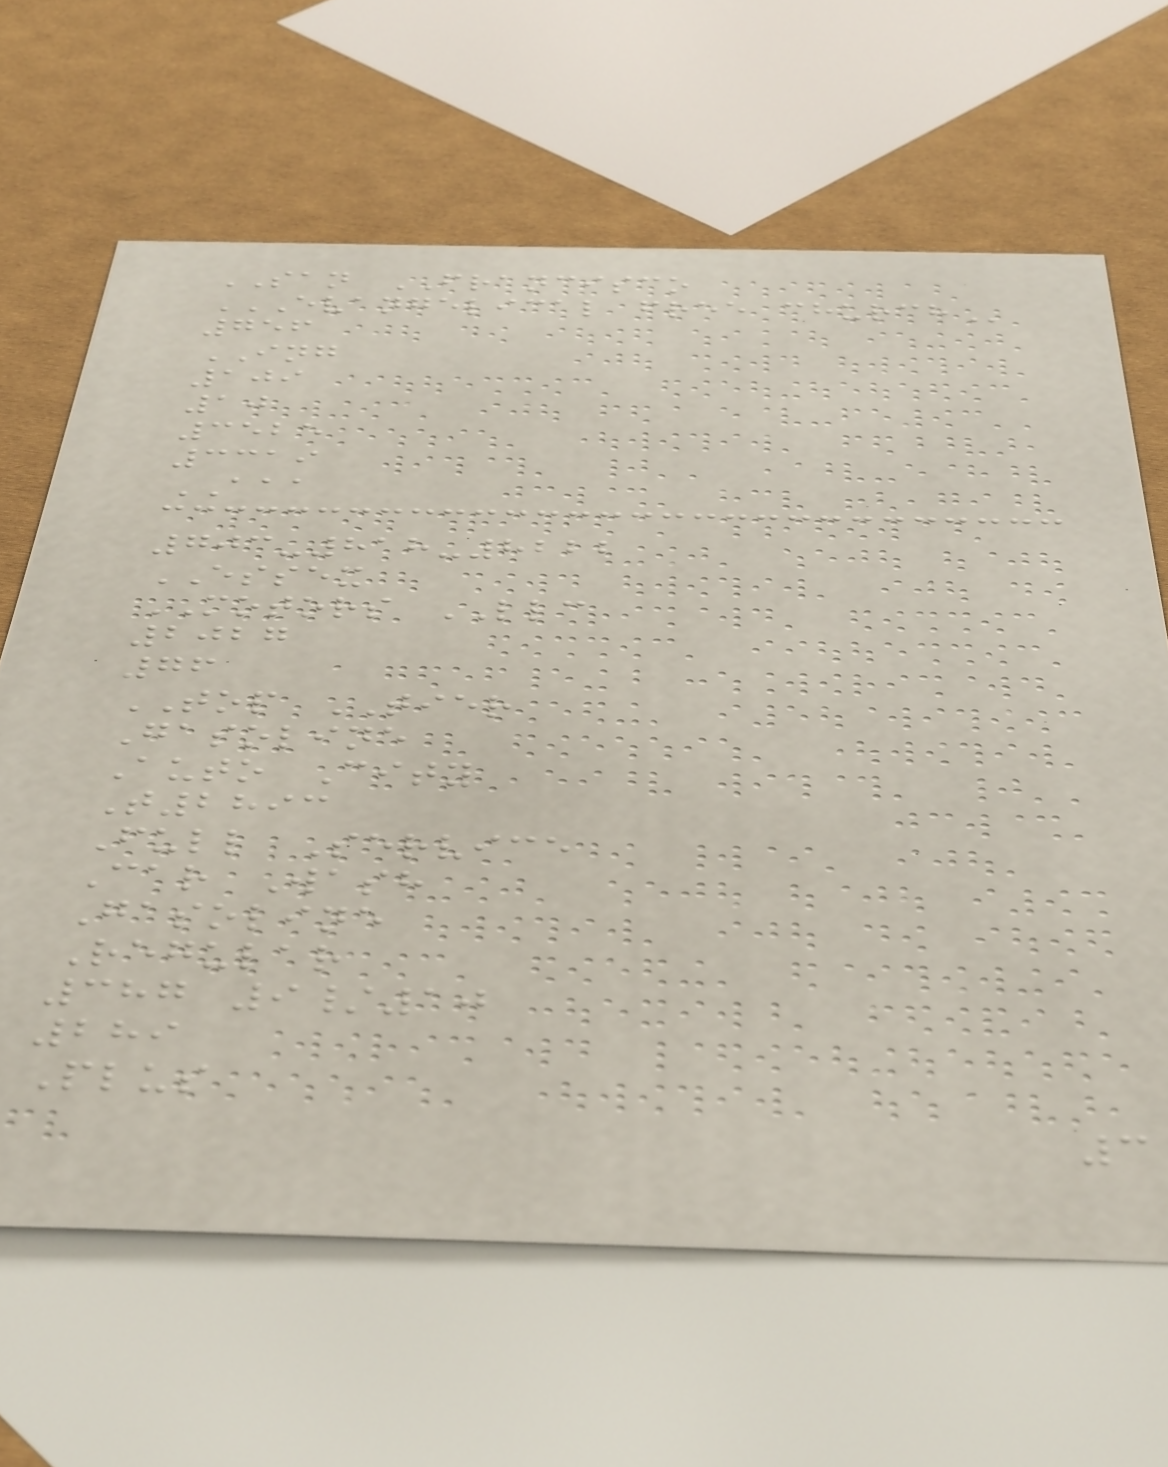SAN FRANCISCO
EVANGELICAL FREE CHURCH
756
ING
109
10
3525
3319
AAA
703-818-8222
ESSEX
MOTORS LLC
2027
76
TOP TIER
Gasoline
Auto City
T2893
Full Service
Car Wash
Gasoline
Regular
387 9/10
289
Plus
3
